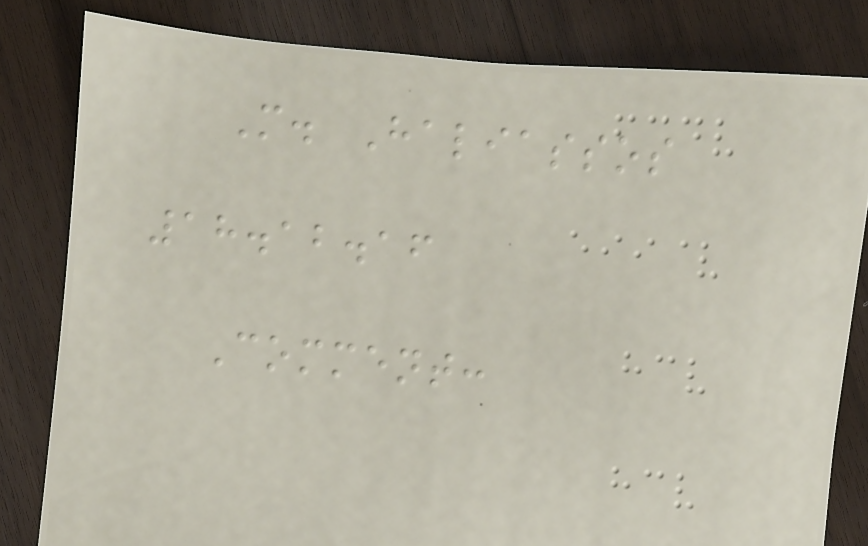M. Haliassos
18.12.16
Comment:
